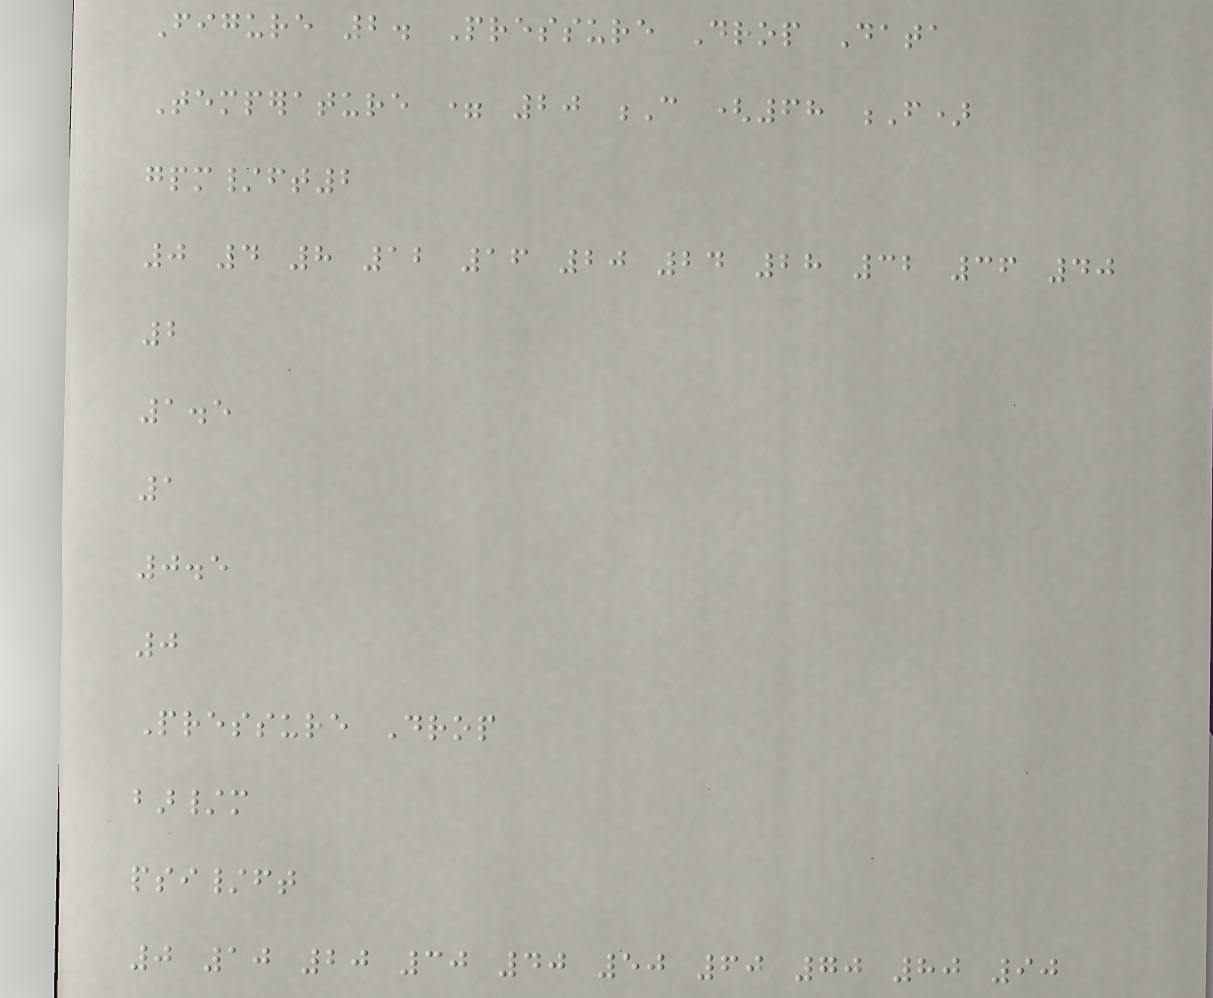Figure 2. Pressure Drop Data
Temperature = 20 C (68 F)
gpm/ft2
0 4 8 12 16 20 24 28 32 36 40
2
1.5
1
0.5
0
Pressure Drop
bar/m
psi/ft
0 10 20 30 40 50 60 70 80 90
